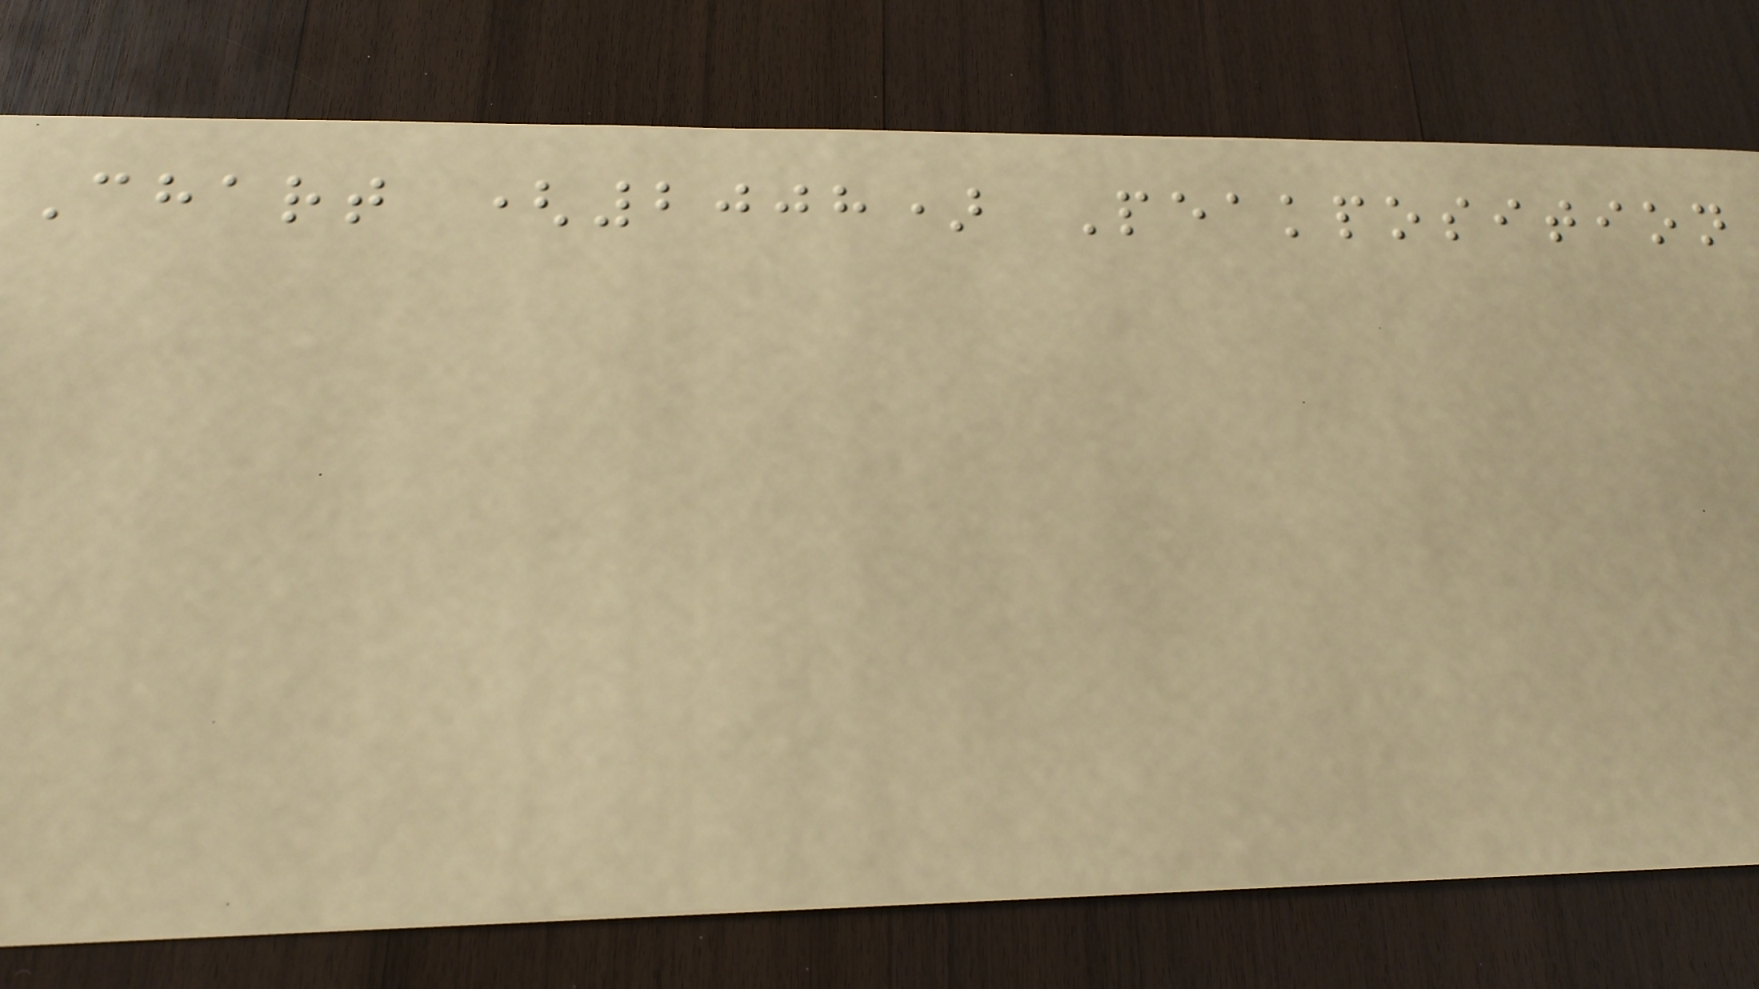Chart (2008) Peakposition
